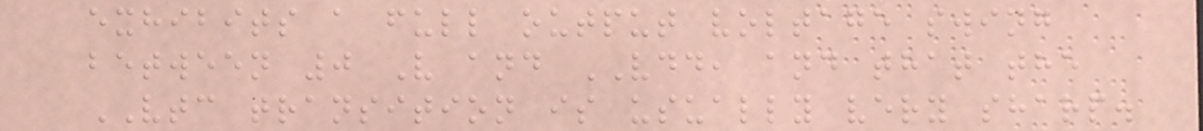exhibits a full output voltage swing
between 0 V and VDD, and that the
VTC transition is usually very sharp.
